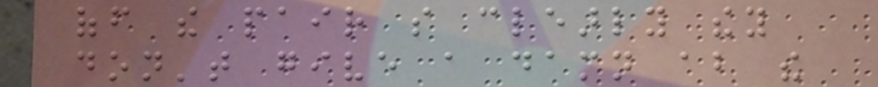off the pair so clearly they
don't give a damn about the
